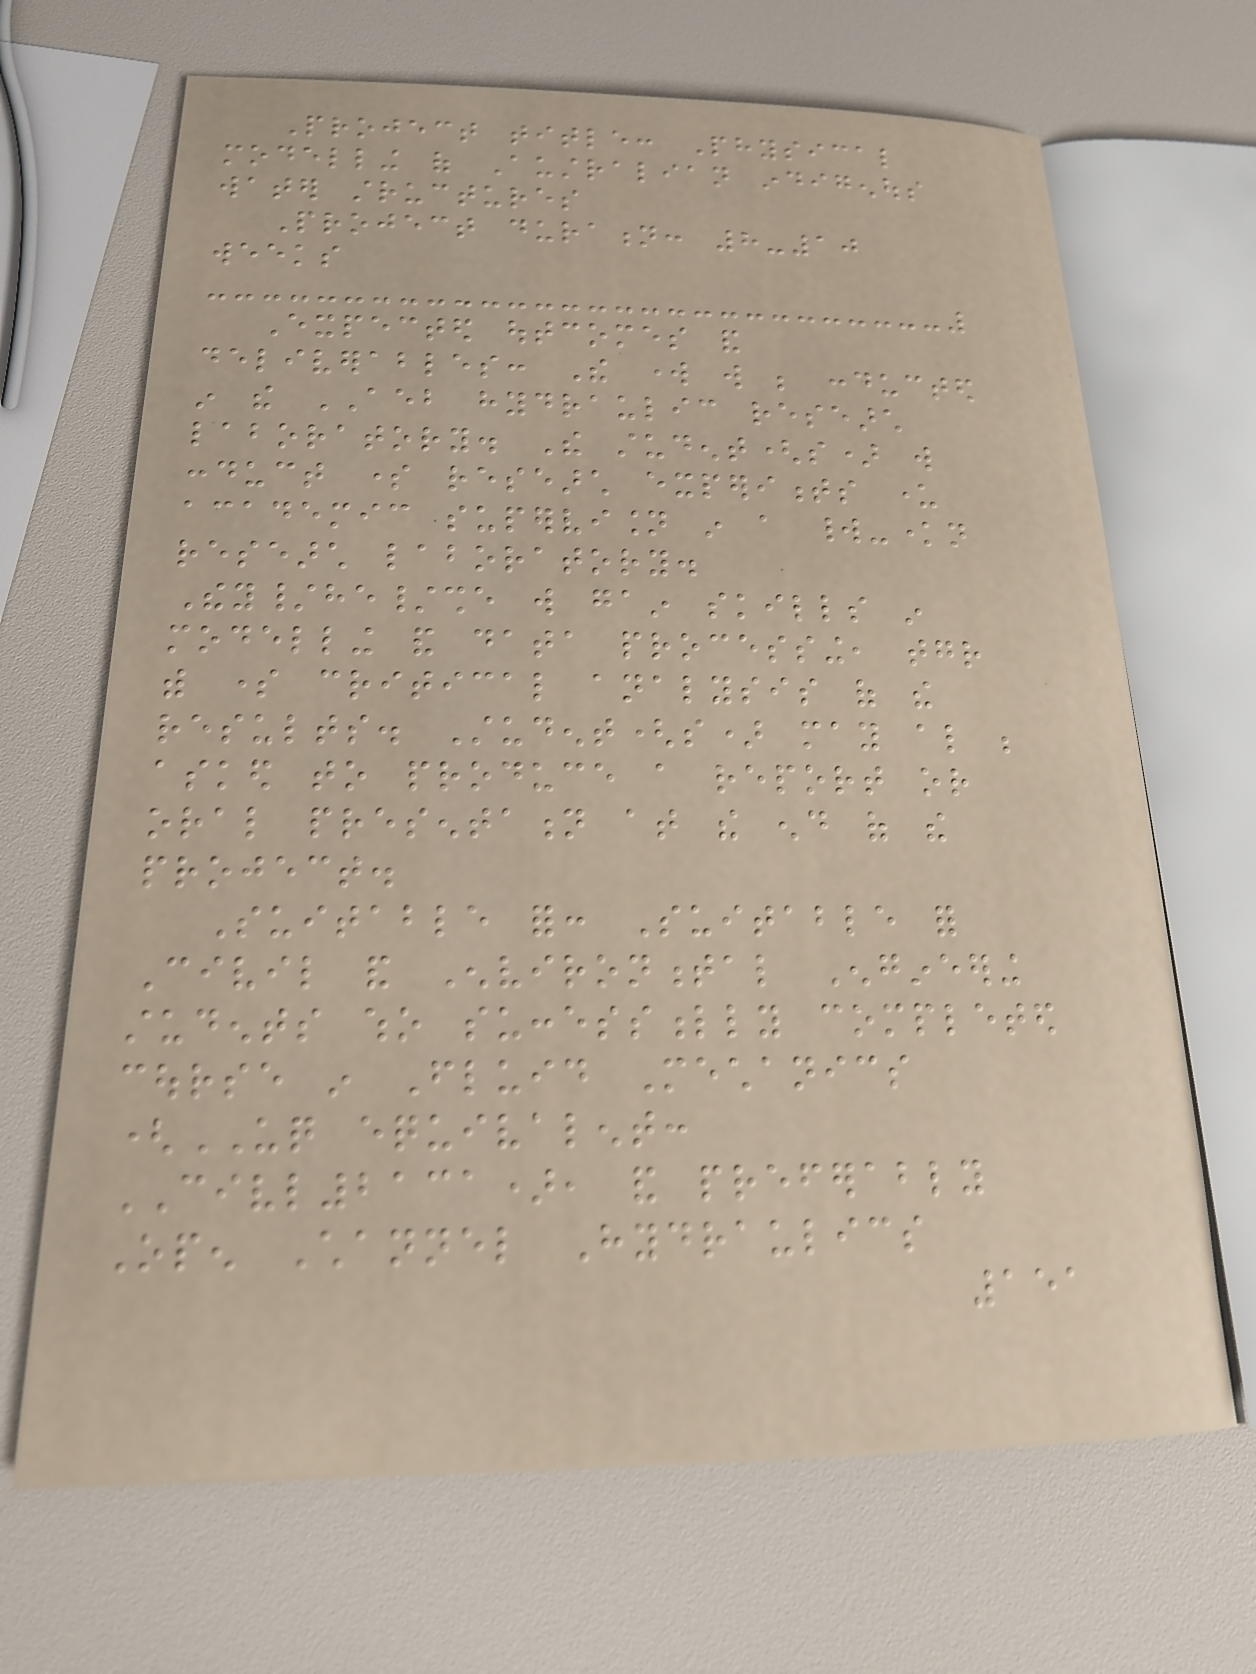Project title: Physical
modelling of Australian indigenous
water structures
Project duration: 8-10
weeks
Expected outcomes and
deliverables: The work will be conducted
in the AEB hydraulic research
laboratory. The student(s) will
conduct some research experiments under
academic supervision in a world-known
research laboratory.
They/he/she will gain skills in
modelling and data processing, together
with some critical analysis of the
results. Student(s) may also be
asked to produce a report or
oral presentation at the end of the
project.
Suitable for: Suitable for
Civil and Environmental Engineering
students who successfully completed
course in Fluid Mechanics
(UQ equivalent:
CIVL2131), and preferably
Open Channel Hydraulics
151
